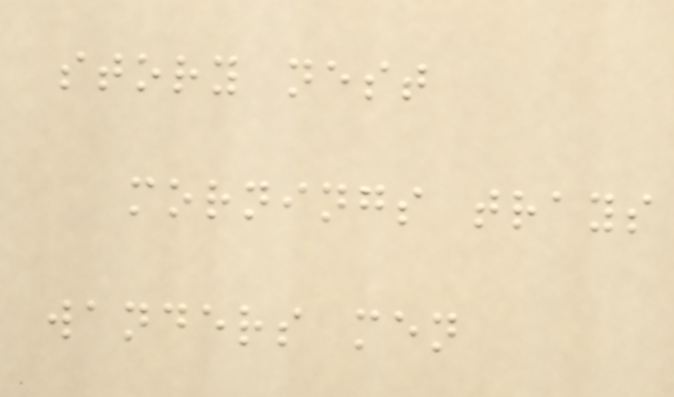story nest
mornings trays
wanders men
